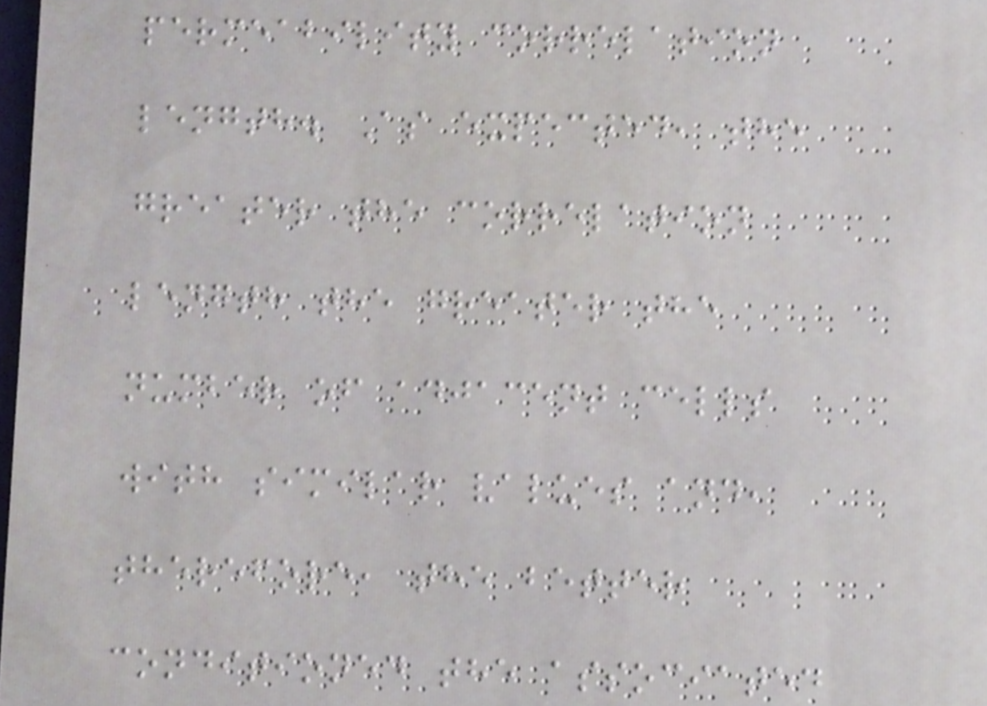permeability correlation
length. As expected, the
greater the correlation
length the greater the
number of adjacent cells
with similar values and,
therefore, the better
conditioned the associated
